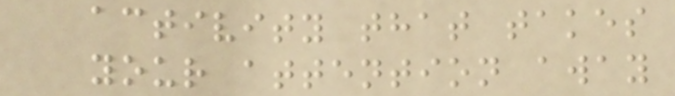activity that takes
your attention away
